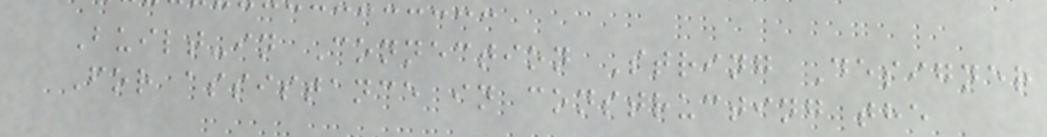Built-in Connection String Designer
For assistance in constructing the
